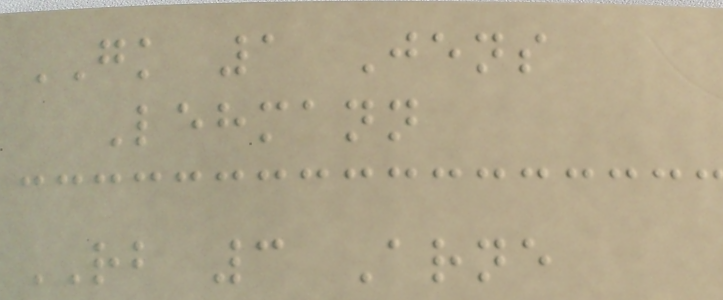GK 1 Jens
Lehmann
RB 3 Arne
